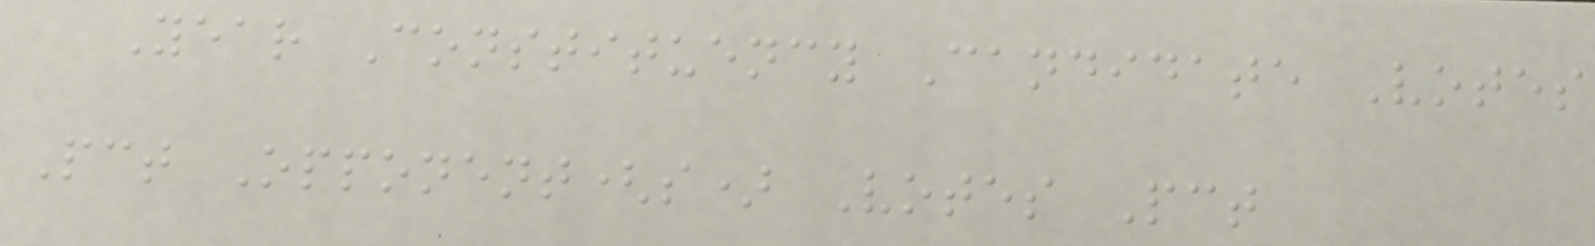Year Constituency Candidate Votes
Pct Opponent(s) Votes Pct
